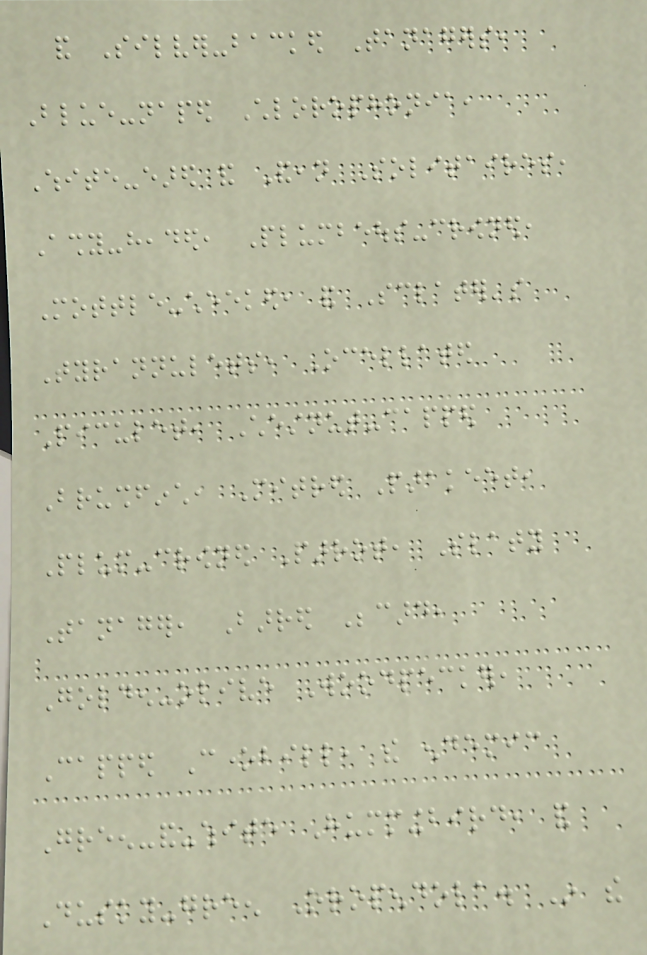and Silver-backed Tanagers,
Blue-naped Chlorophonia,
White-eared and Andean Solitaires,
Ashy-headed, Plumbeous-crowned,
Mottle-cheeked, and Sclater's
Tyrannulets, Ocellated
Piculet, Chestnut-capped
Brushfinch, Mitred Parakeet,
Plum-crowned Parrot, Slaty
Tanager, Barred Becard,
Golden-olive Woodpecker,
Capped Conebill, the endemic
Green-and-white Hummingbird, and
Dusky-green Oropendola. In the
